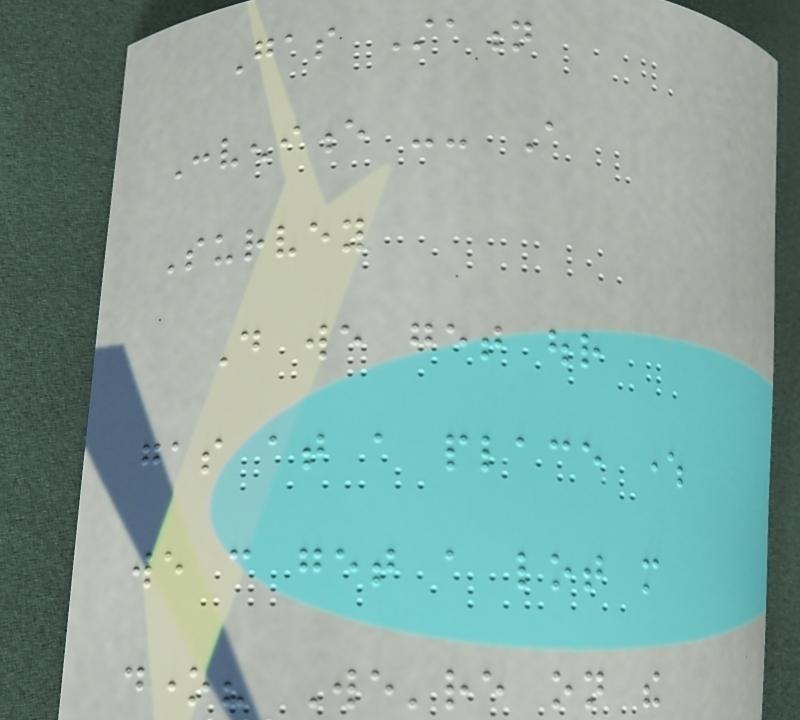Gas Station
Convenience -- A
Survey
Do we get our
gas at a place where
we can get a lot more
done? We're on the
